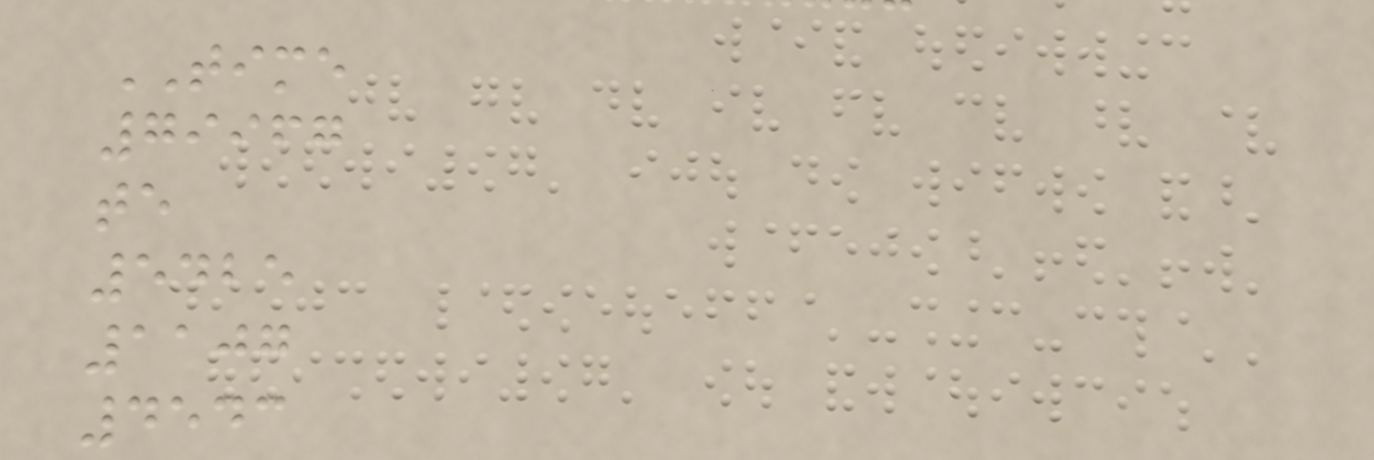TIME
79967
te
5425
1107
4543
